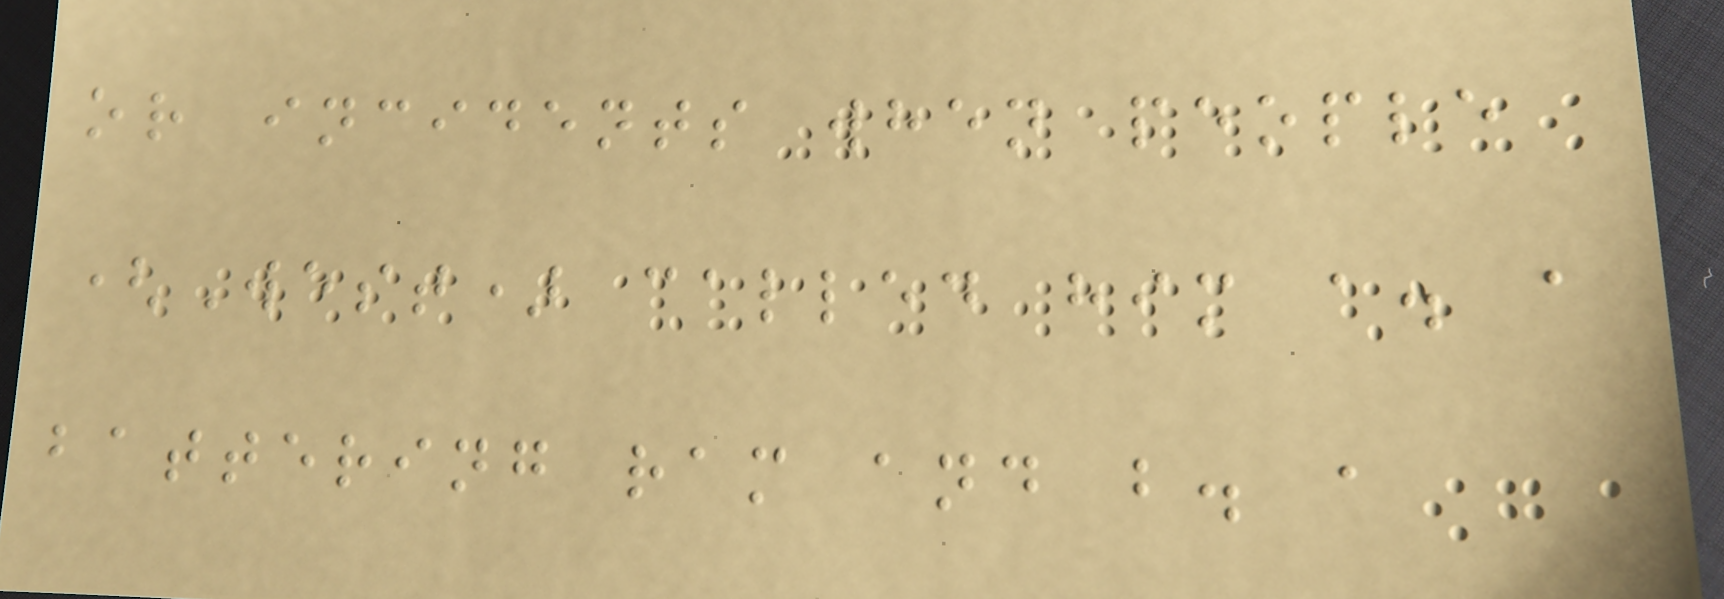or incidents when people
(West) called him a. a
battering ram and b. a
